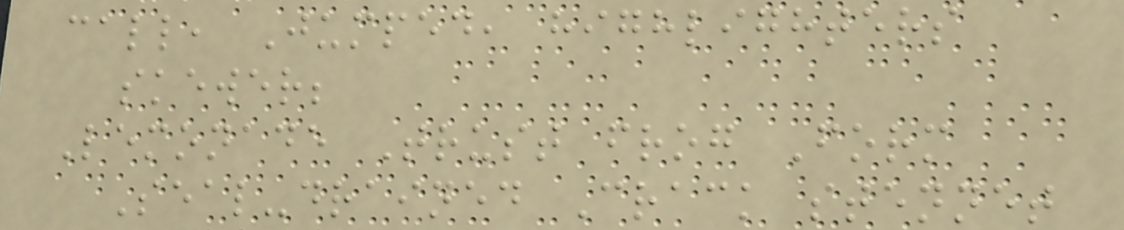call, Jumped, highlighters
skewer;
Lemonade Trust frog Form
Seal-drained Crack stennet
